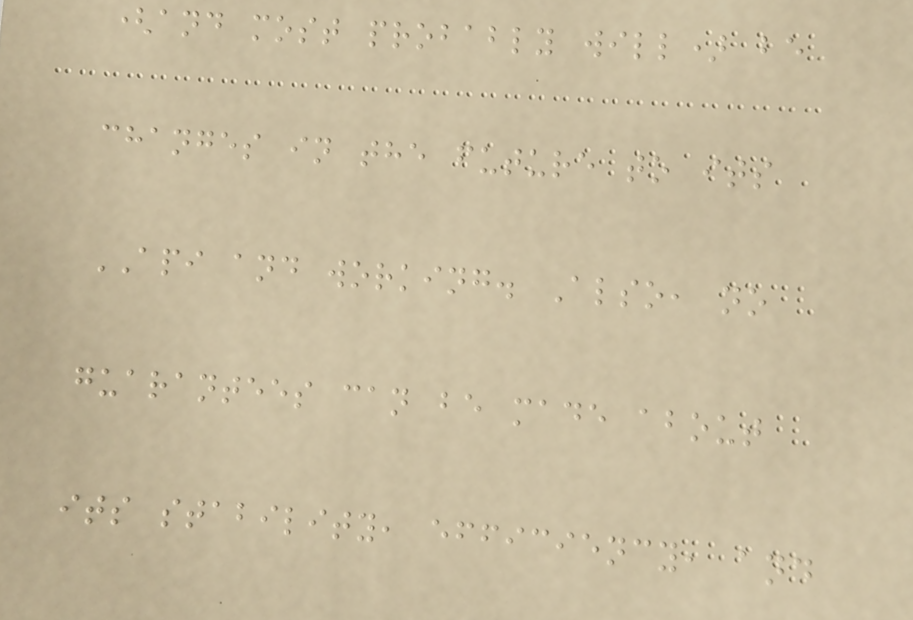(and most probably will) be
changes in the future to its
API and working. Also, no
guarantees can be made about
its stability, efficiency, and
